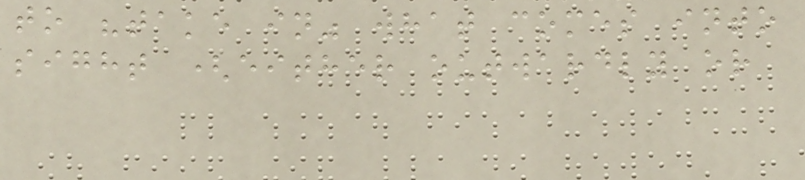to "take in" what comes into
sight (either outwardly or
